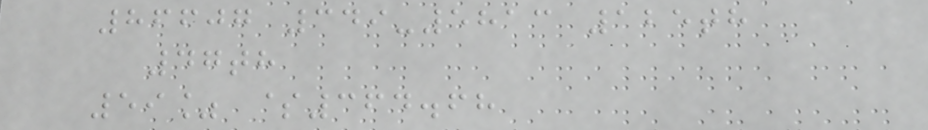86607 349-5813 125th
47th
59% $364.68
